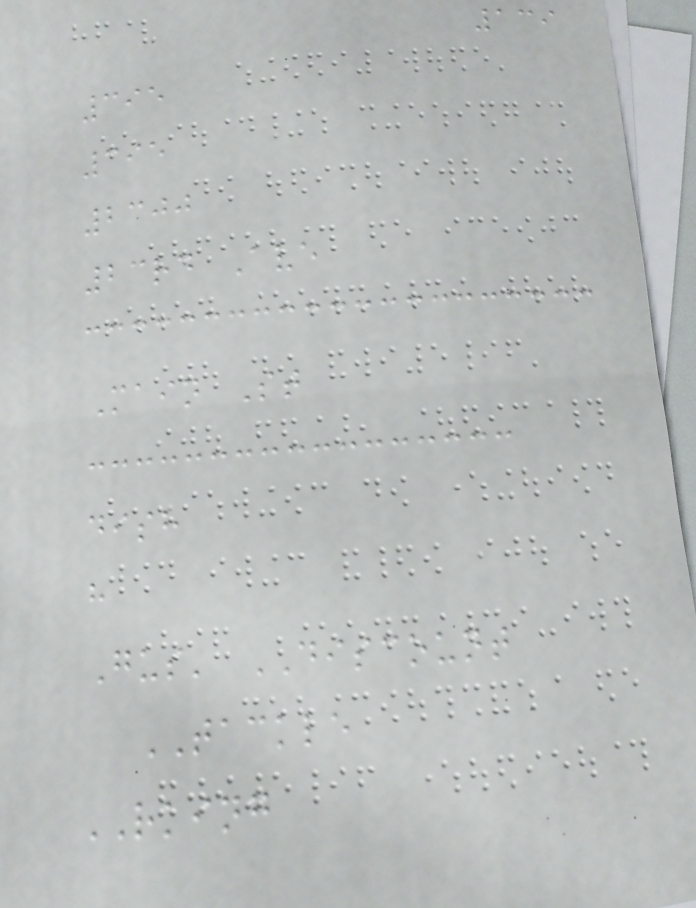139
395
395
2300
23rd Ave
Main St
dish
h
Gus' DISCOUNT
TACKLE
RKING
